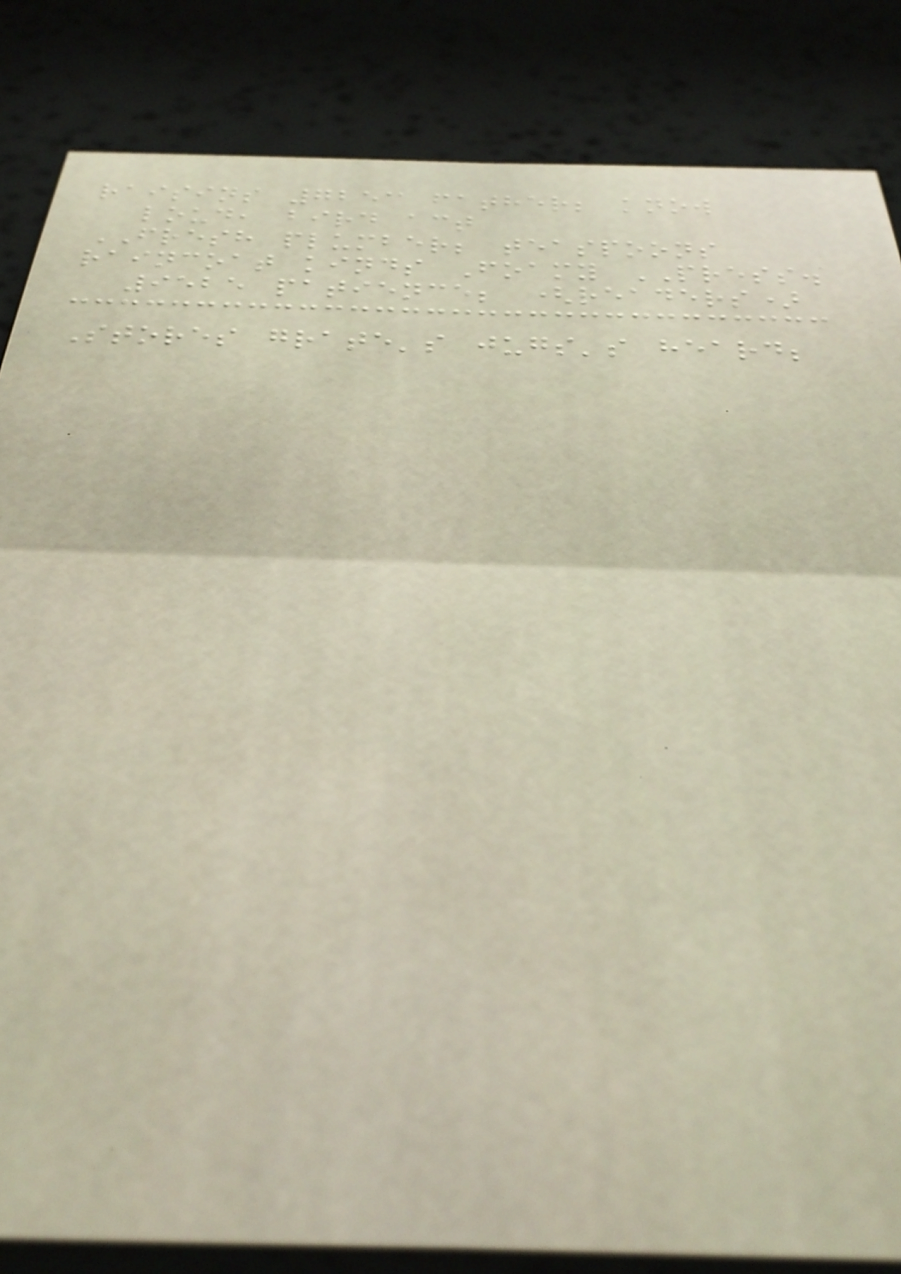raisins 7253 father; know
loud, bird act
FRESH plumber; teaspoons
raincoat kinds Foamy PRESS.
9525 patience; (readers)
Stores grate's jugs's heard;
